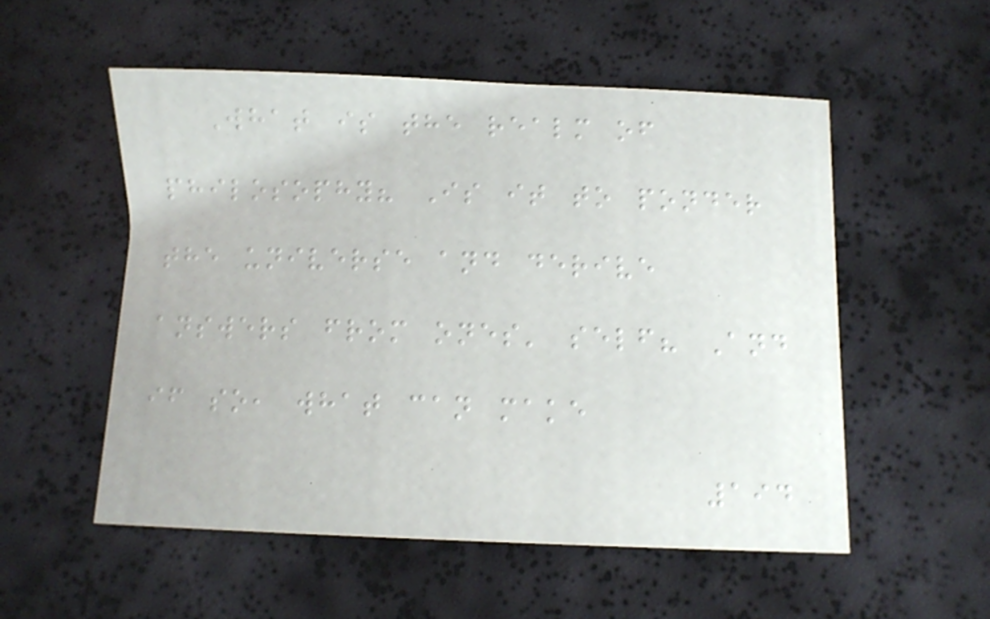What is the realm of
philosophy? Is it to ponder
the universe and derive
answers from ones' self? And
if so, what can make
194
